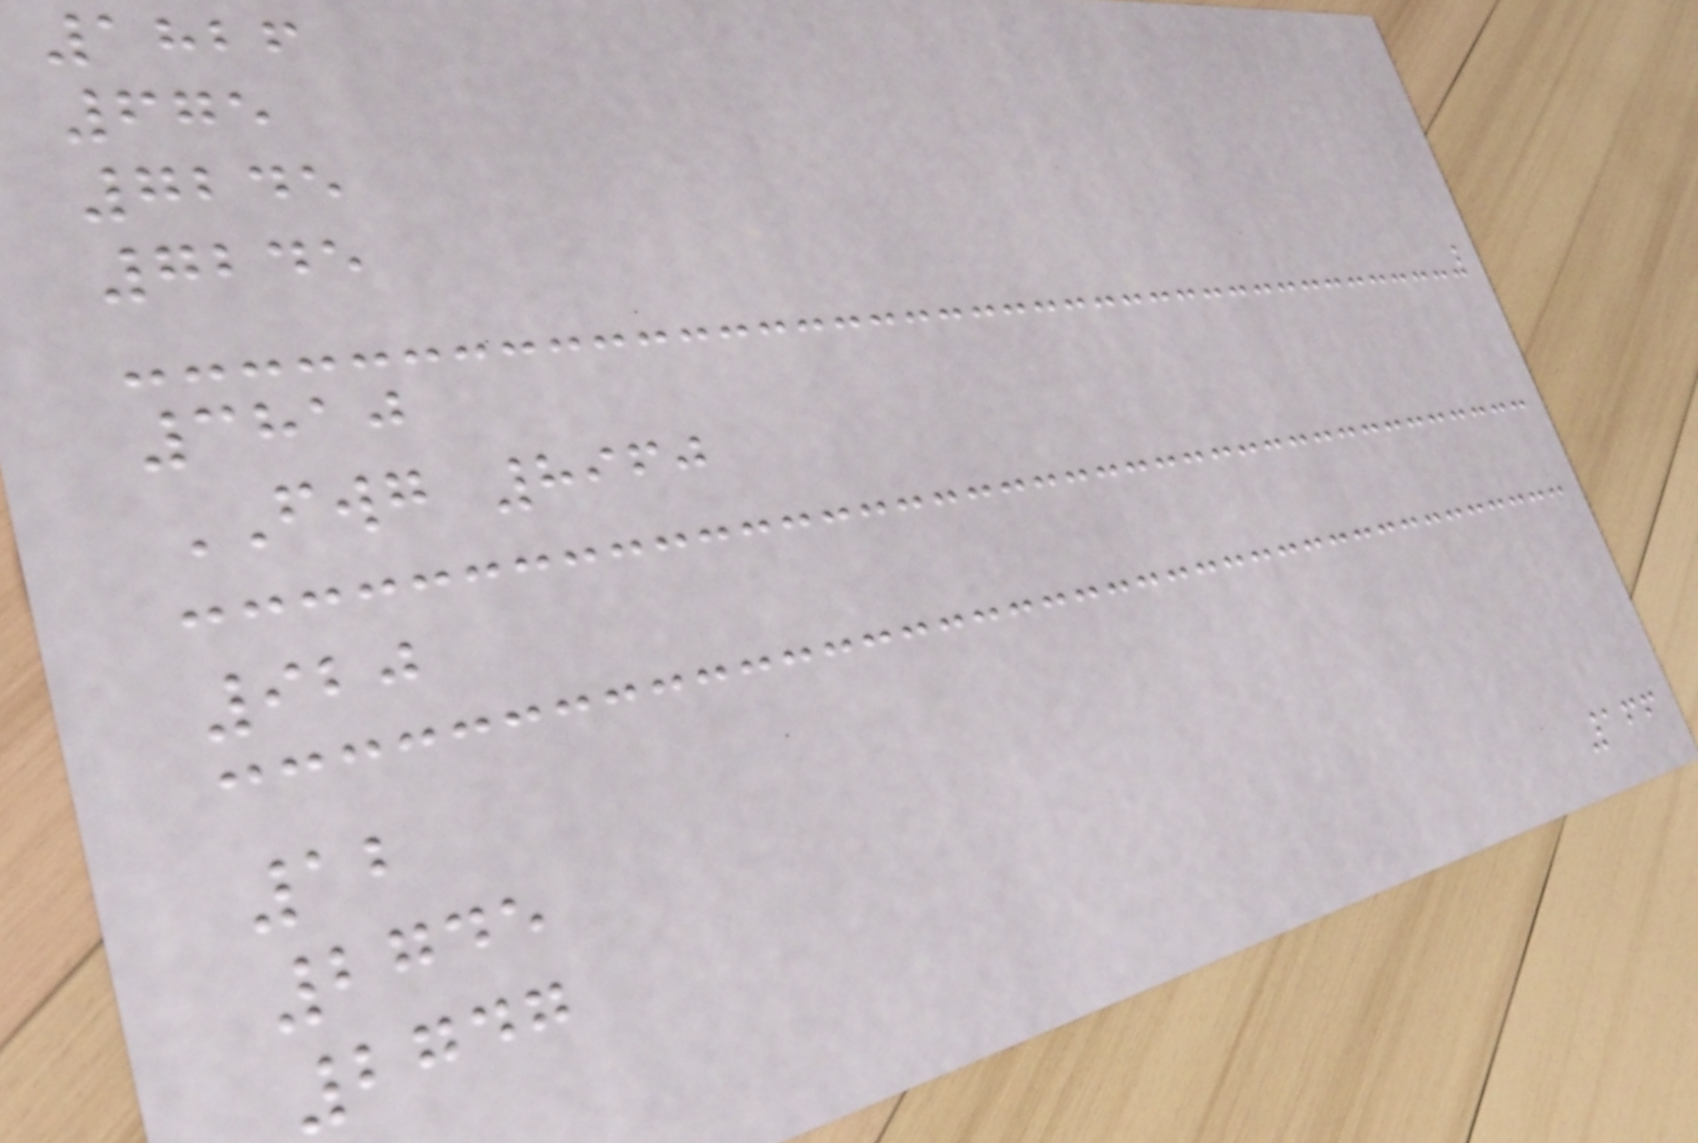1826
675
7245
7245
3810
FWG 8960
920
12
2745
2747
166
